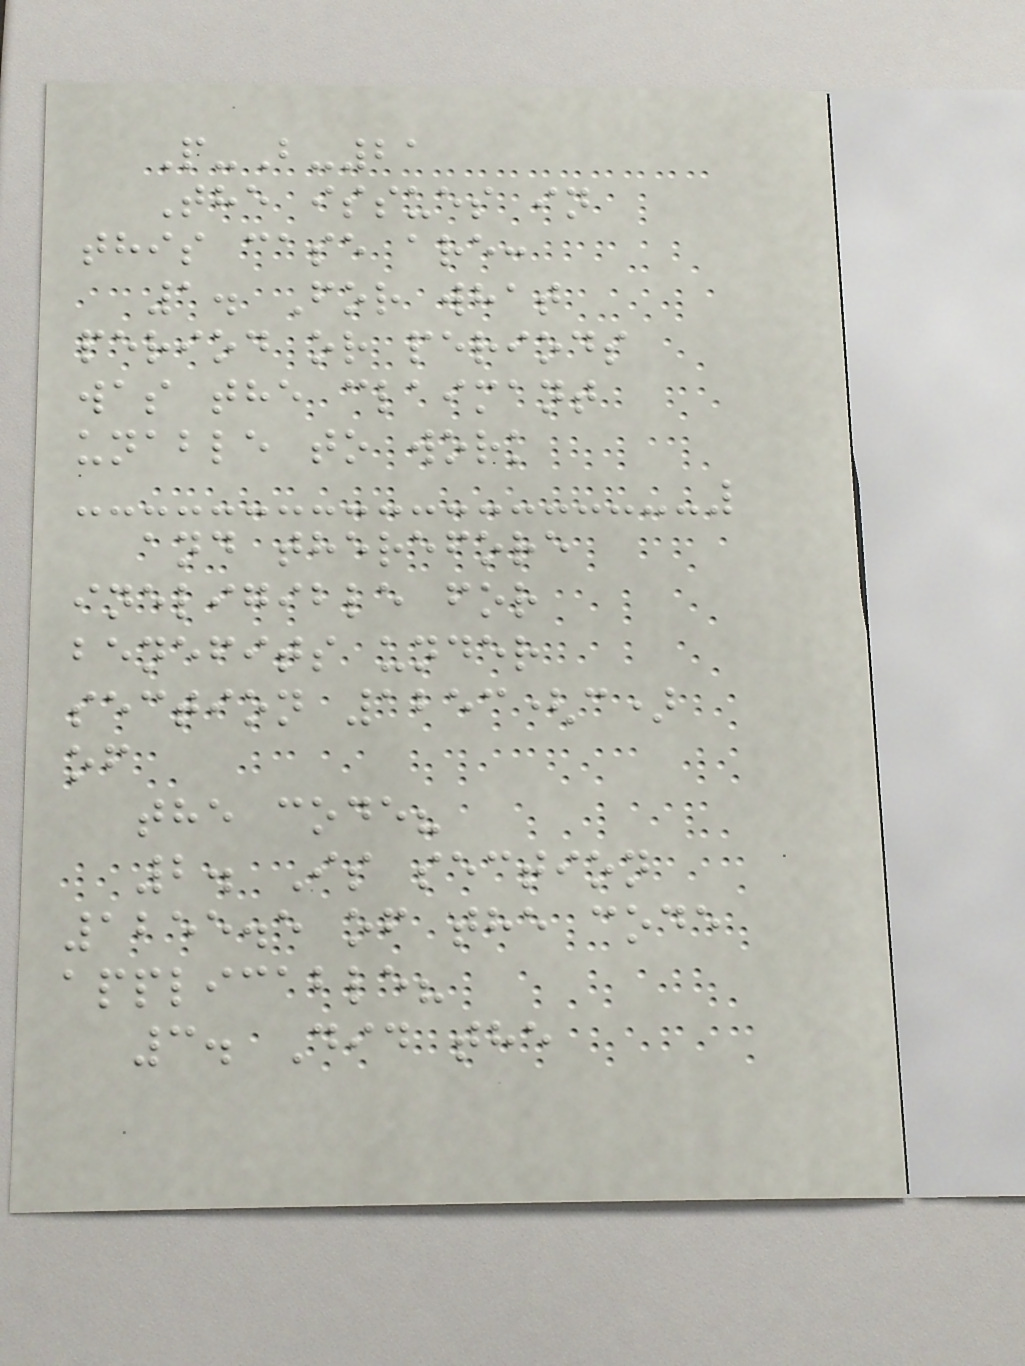P-B-21
The issues in
this case are:
1. For what
period or periods
was the claimant
unable to work
and therefore
ineligible for
benefits under
section 1253(c)
of
the code?
2. Is section
1255.5 of the code
applicable?
3. Did the
